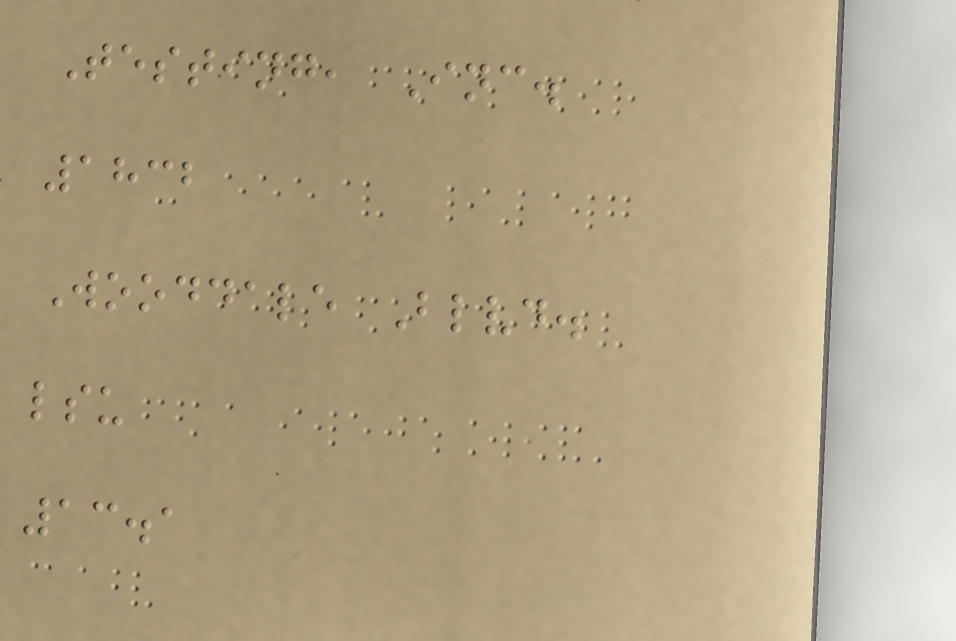Testing, Inc.
1832
Wooddale Blvd.
lsu
13.1
